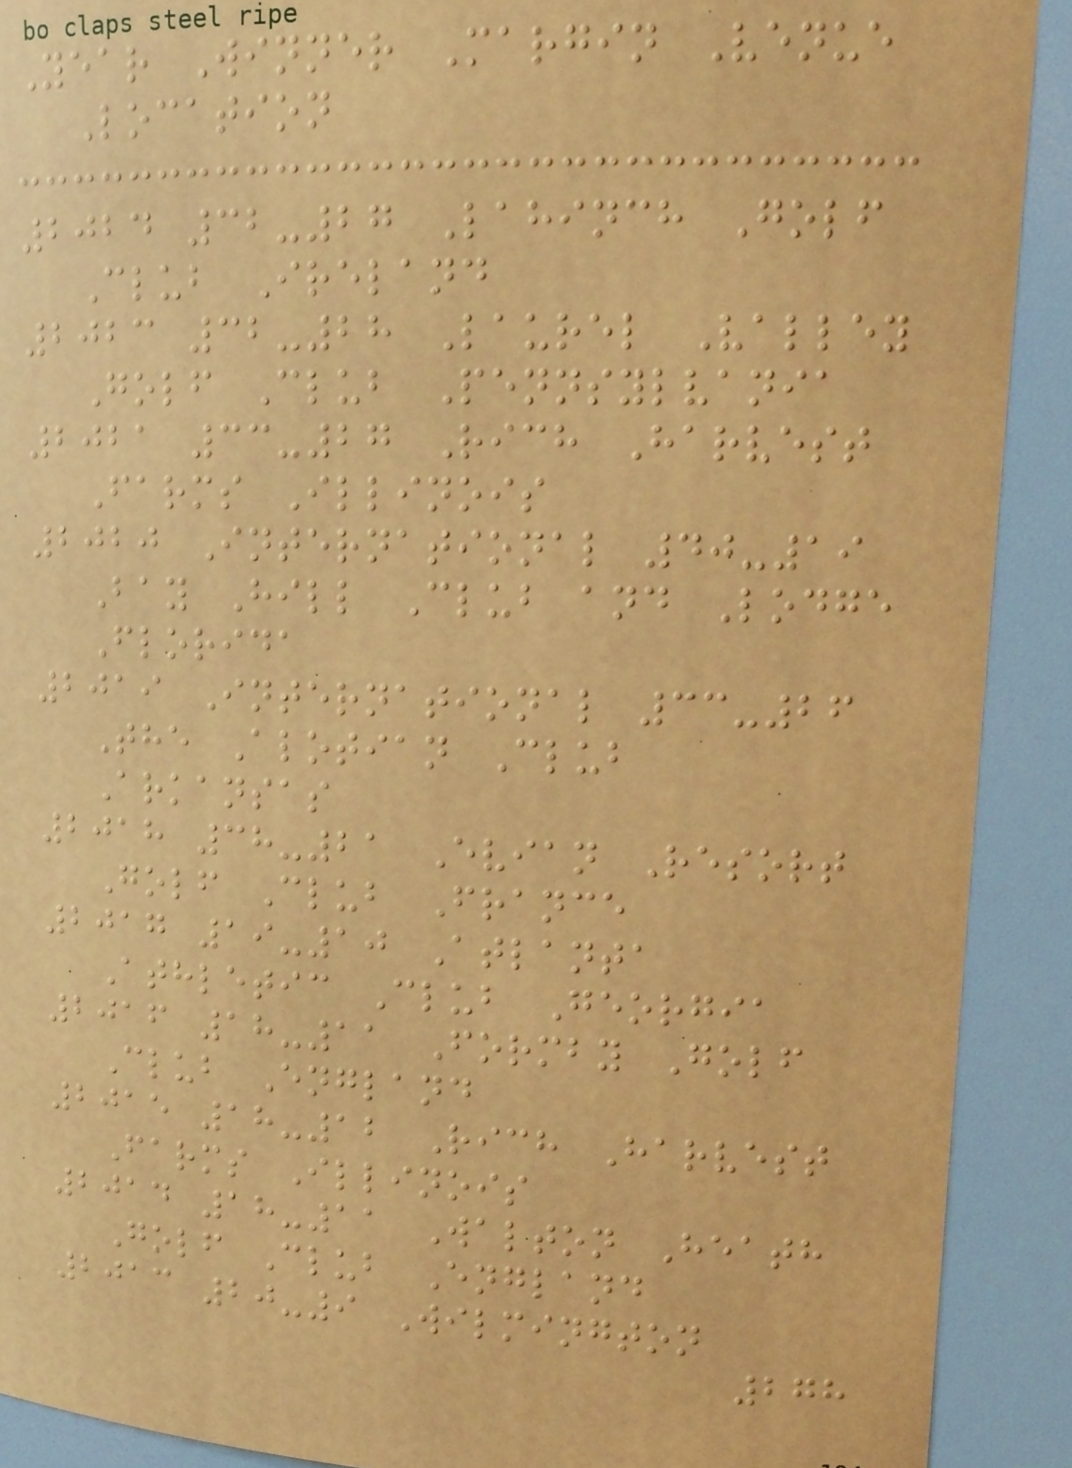Year Winner Margin Venue
Location
2024 32-27 Lahinch Golf
Club Ireland
2023 32-28 Laurel Valley
Golf Club Pennsylvania
2021 33-27 Rich Harvest
Farms Illinois
2020 International 40-19
Bay Hill Club and Lodge
Florida
2019 International 33-26
The Alotian Club
Arkansas
2018 38-21 Evian Resort
Golf Club France
2017 19-10 Atlanta
Athletic Club Georgia
2016 18-11 Formby Golf
Club England
2015 18-12 Rich Harvest
Farms Illinois
2014 18-11 Walton Heath
Golf Club England
2013 20-9 Wilmington
278
